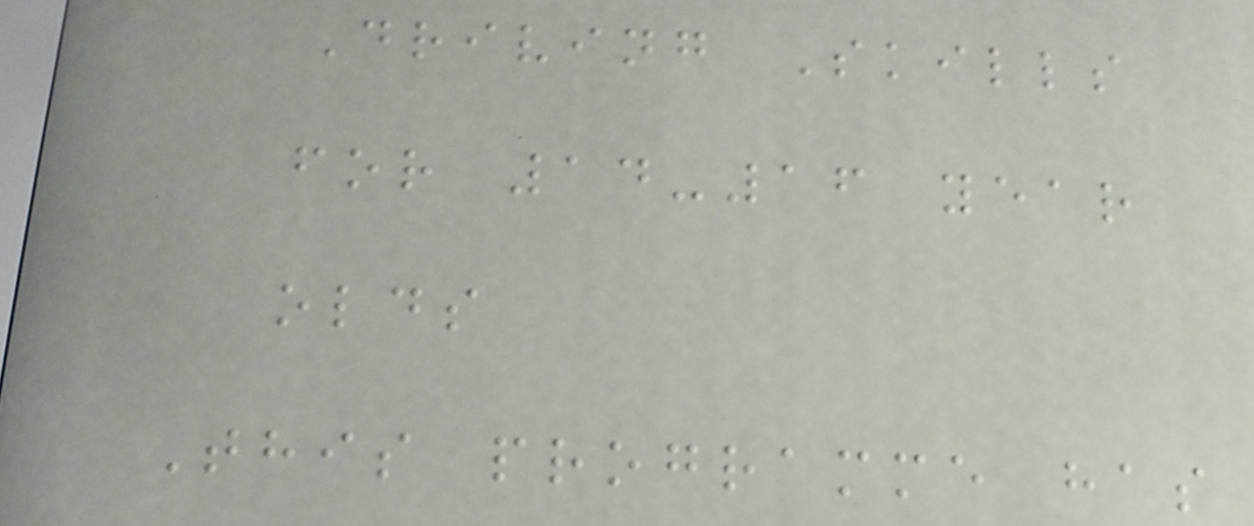Driving Skills
for 14-16 year
olds
This programme has
